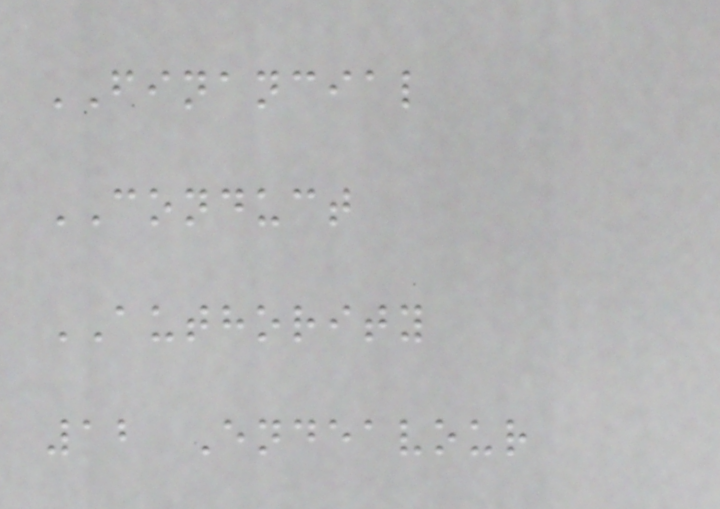FINANCIAL
CONDUCT
AUTHORITY
12 Endeavour
